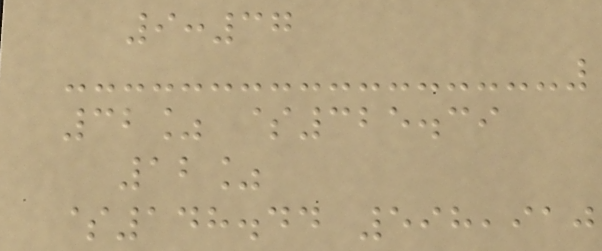9:37
32% $325.39
12%
$148.44 598,910
